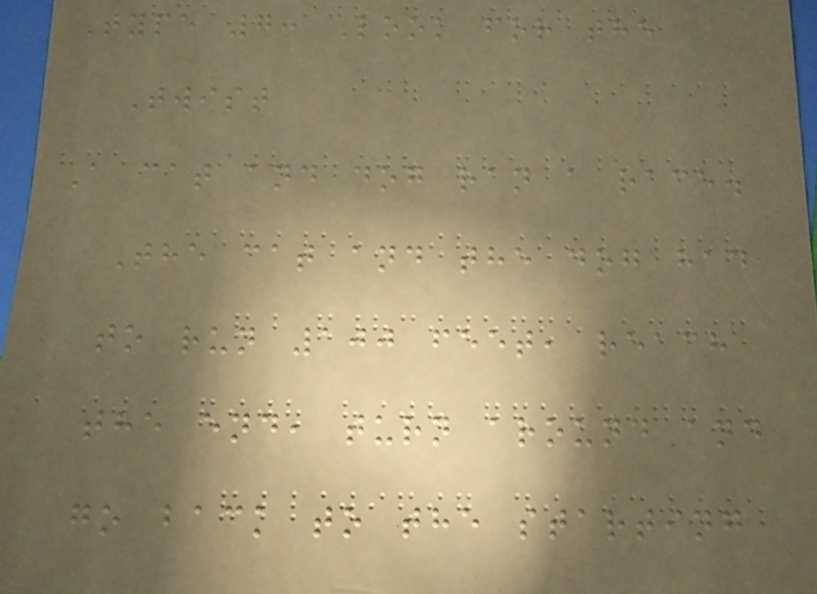Type 7: Look for the
Twist
A cat and dog ran a race.
The cat and the dog had
to run 100 feet, reach
the end, turn around and
go back to the starting
